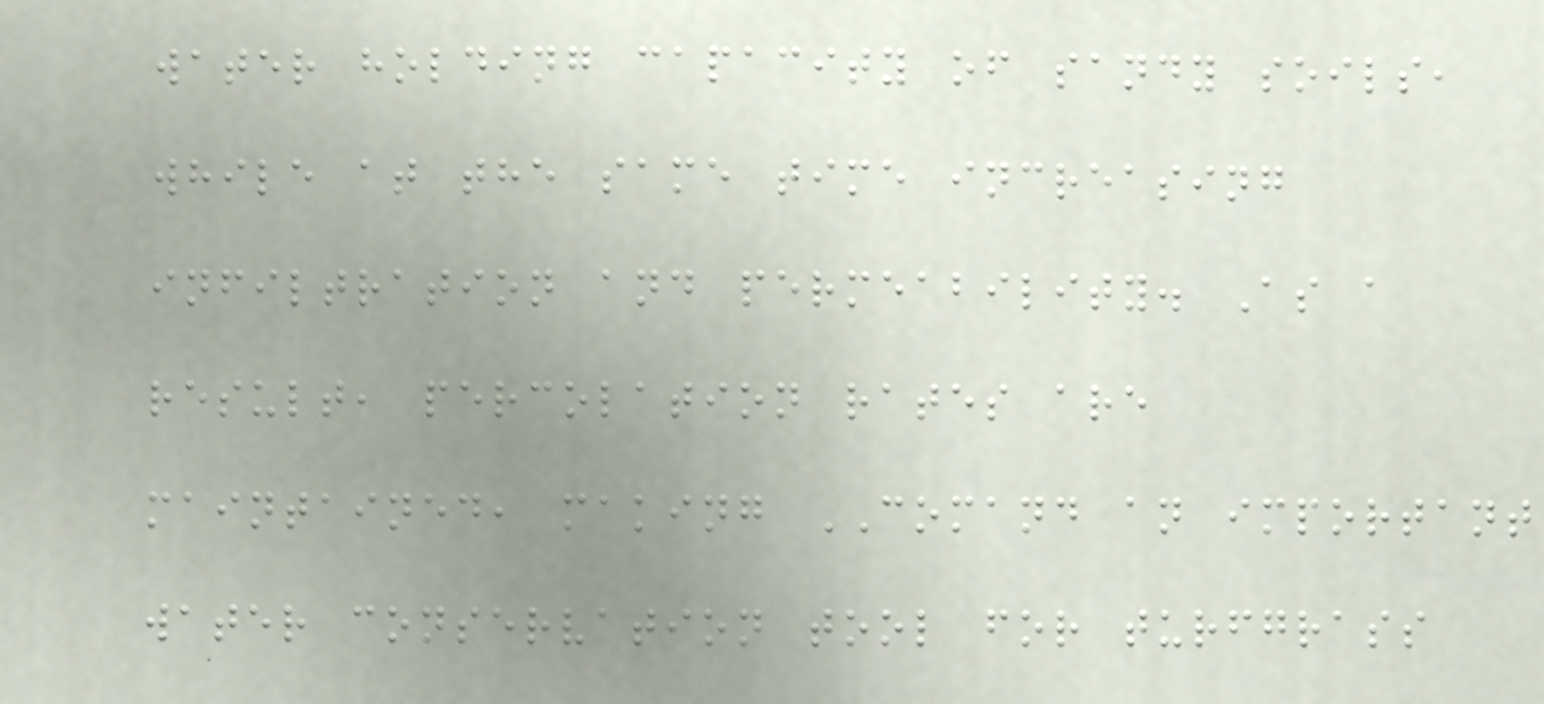water holding capacity of sandy soils,
while at the same time increasing
infiltration and permeability. As a
result, percolation rates are
maintained, making COMAND an important
water conservation tool for turfgrass
